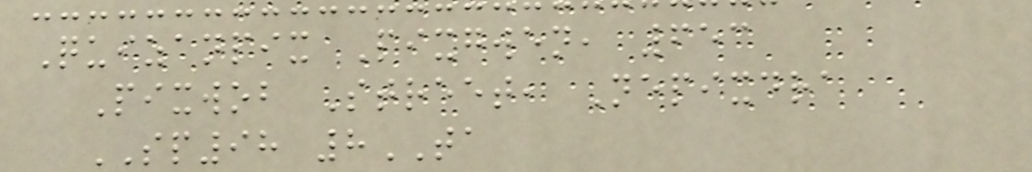Quizanpix Pixgwen, 653
Pixwob Street, Nepixdra
SP98 8TA
